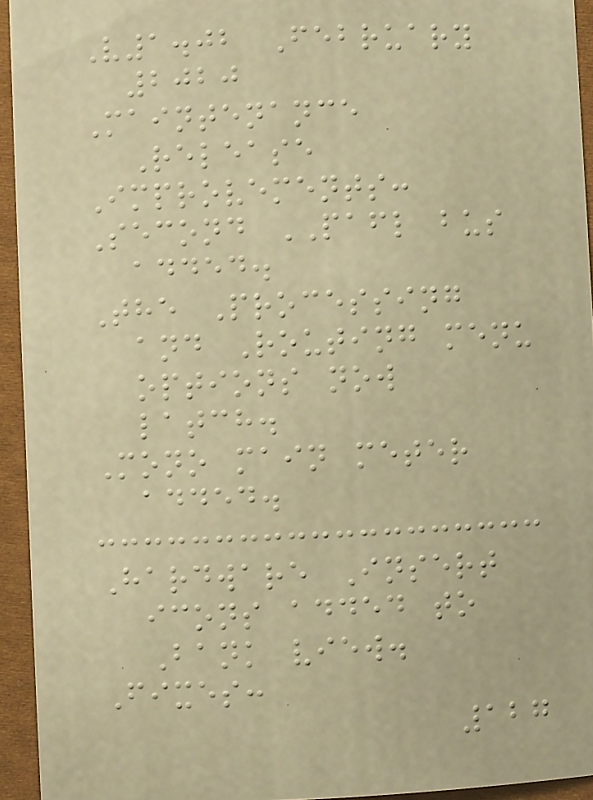V1.02 February
2020
Maintenance
Release
Improvements:
Second PAFL bus
added.
The Processing
and Routing menu
options now
latch.
Mono main meter
added.
Hardware Insert
icons added to
Bank view.
Fixes:
127
